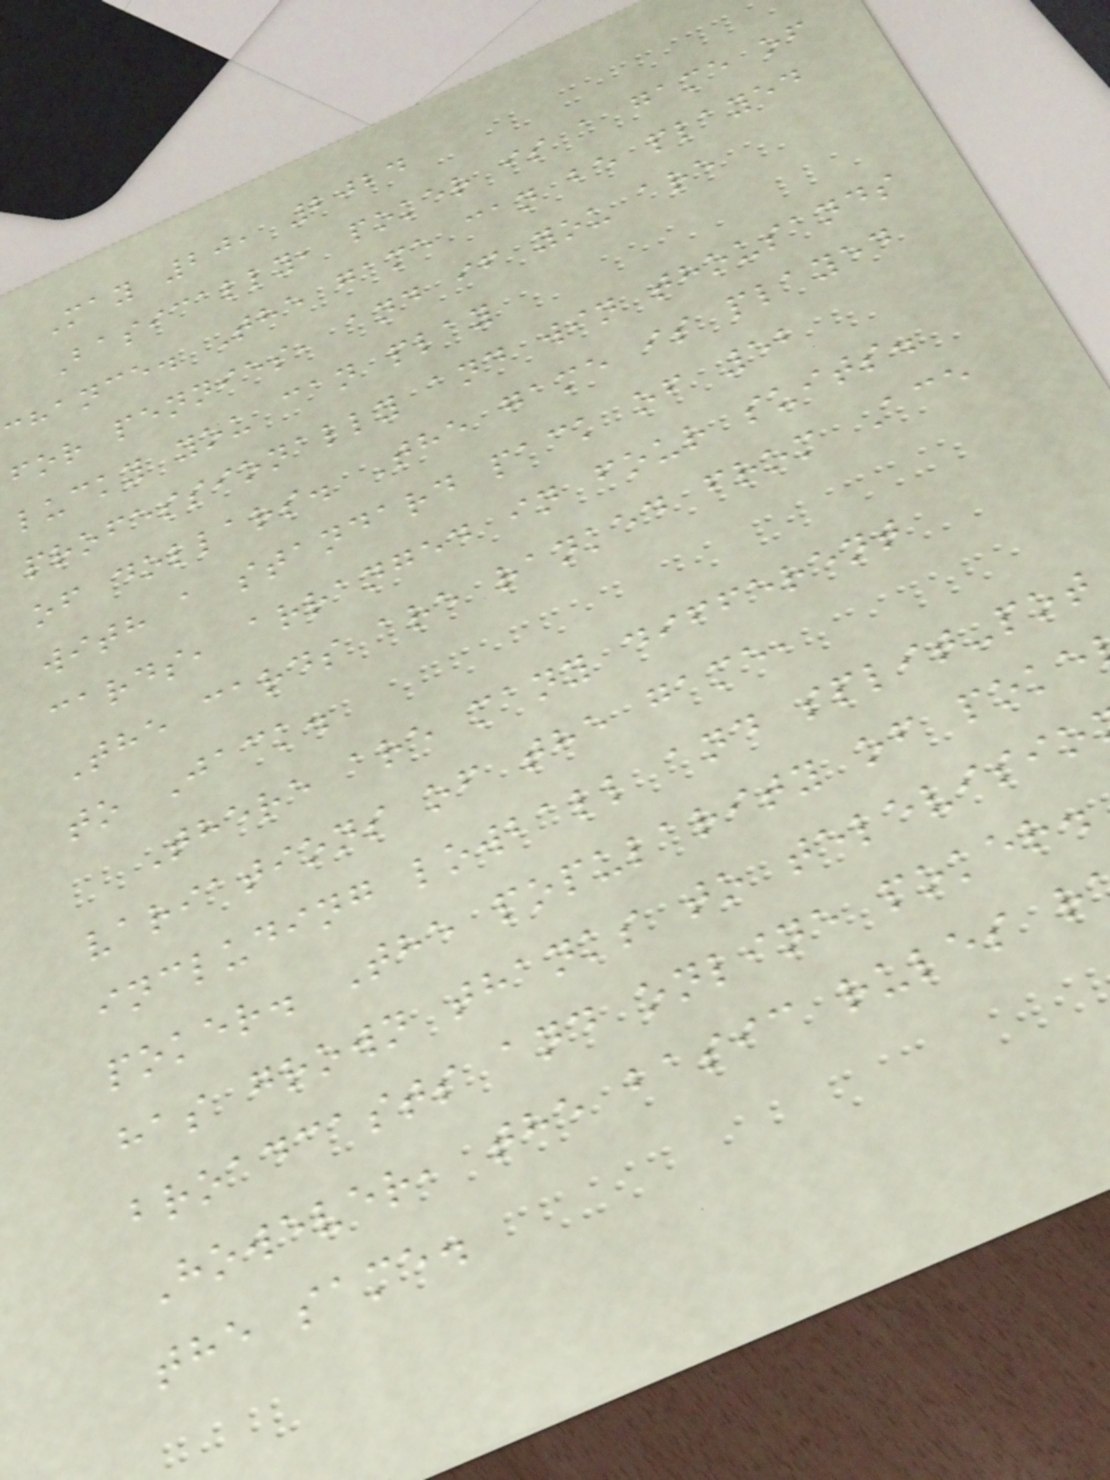May 20, 2024
Basically, poker is a game of
chance. The game can be played
for pennies, and if you are
lucky you can play
professionally and win thousands
of dollars. The game is played
with a standard pack of 52
cards, arranged in four suits.
The cards are ranked from Ace
to Jack.
There are many different
variations of the game,
including lowball and split-pot
poker. The popularity of poke
has grown thanks to televisio
broadcasts and online poker.
However, the basic rules r
the same.
